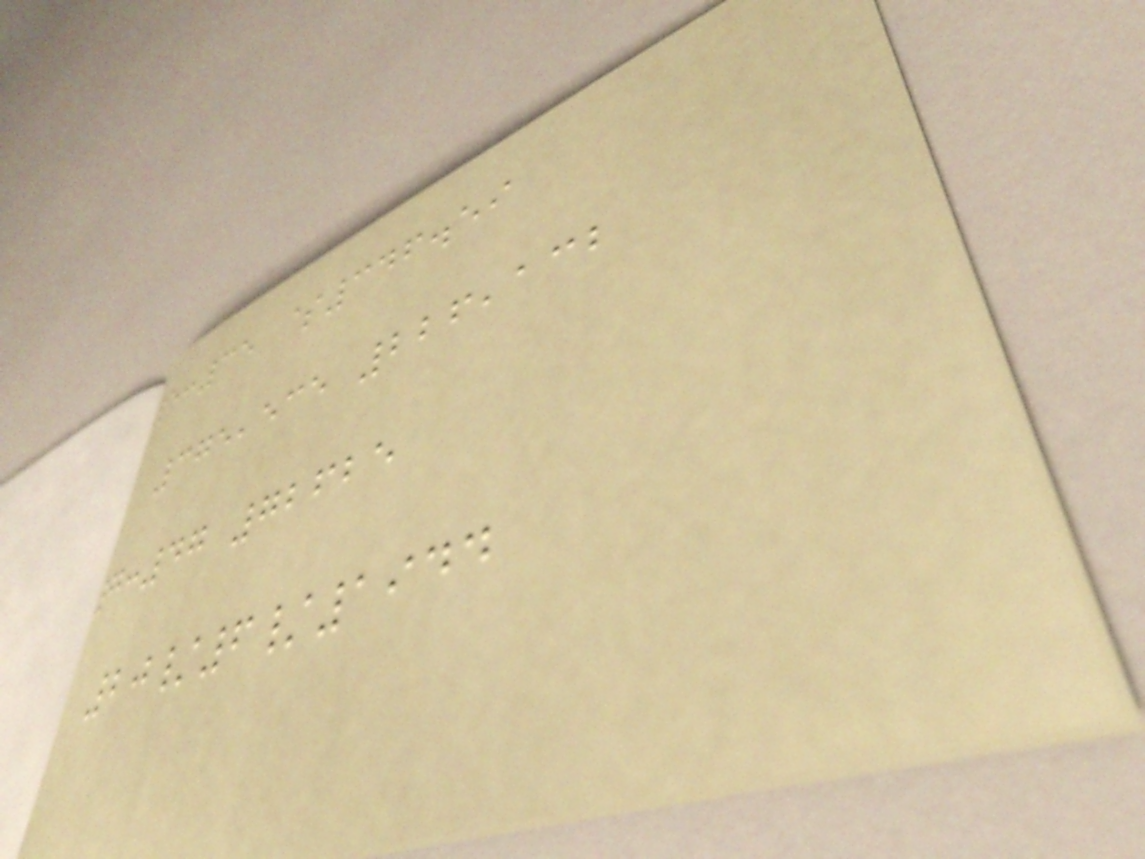5:35 $346.59
375,535 226,132
7:47 72625
20/6/1944
